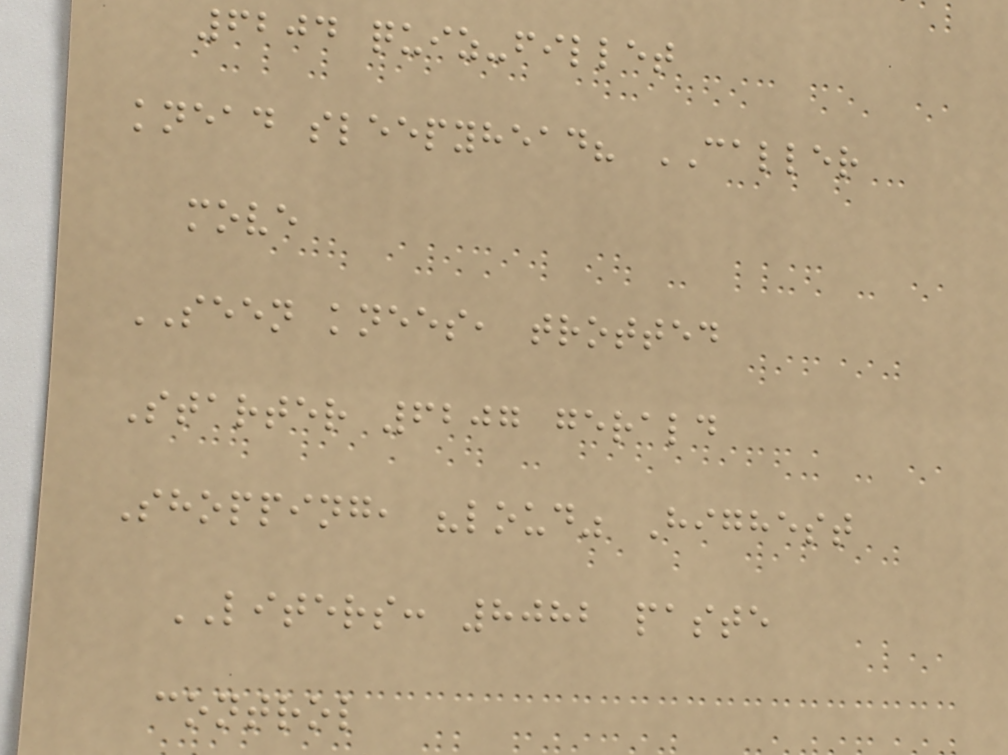6204 quiz-fillet
knead sleepyhead? CALLER
move
SEEN knees, trotted
Starter 6207 gerald
Shopping, "loud" Highest
LITERS: 8082 paste
control
